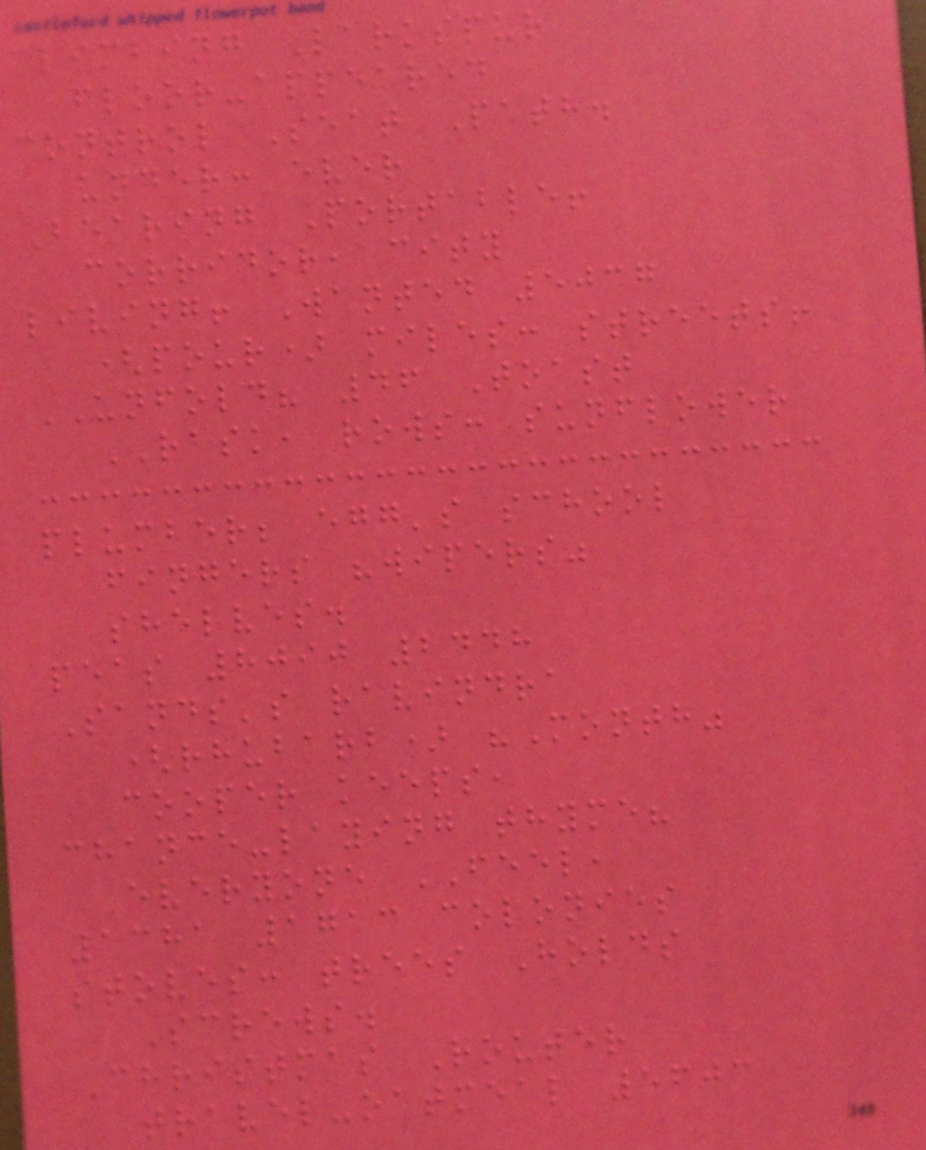climbing Larkspur
floor-appeared
control Seat Path.
under: ever
Bearing Portable!
corridor, city
living! Wanted 5037
(pour) miles: streets!
UNFOLD? 46 Toast
RASK, rows: sunflower
plumber; egg's school
fingers "wipers"
shelves.
peas 8090 2448
Sands's ravindra
(rhubarb) "Month"
cooper keeps,
chance-laying thyme?
everyone FEEL,
1381 1713 colonies
stoves: trees Holds
Screws.
Christmas Router
travel-oatmeal 5603
